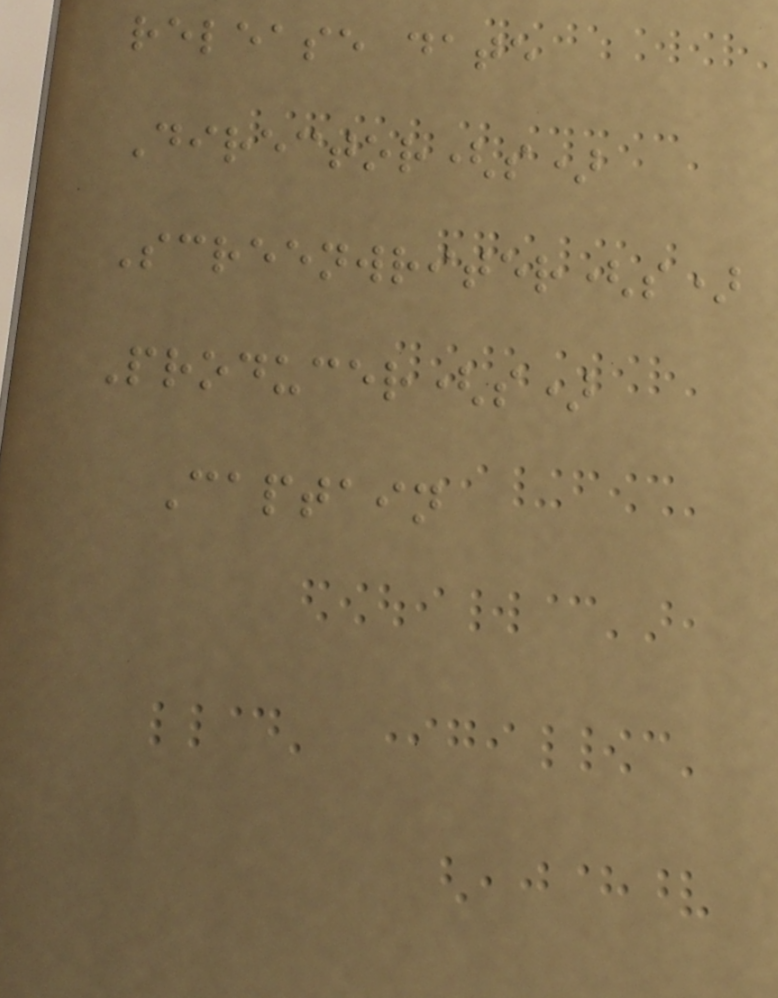release date
Director(s)
Screenwriter(s)
Producer(s)
Captain
